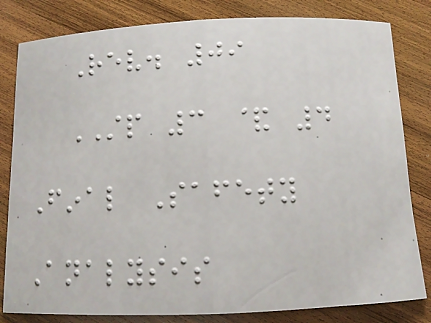Rev. 09
STP 3 & 4
Final Safety
Analysis
